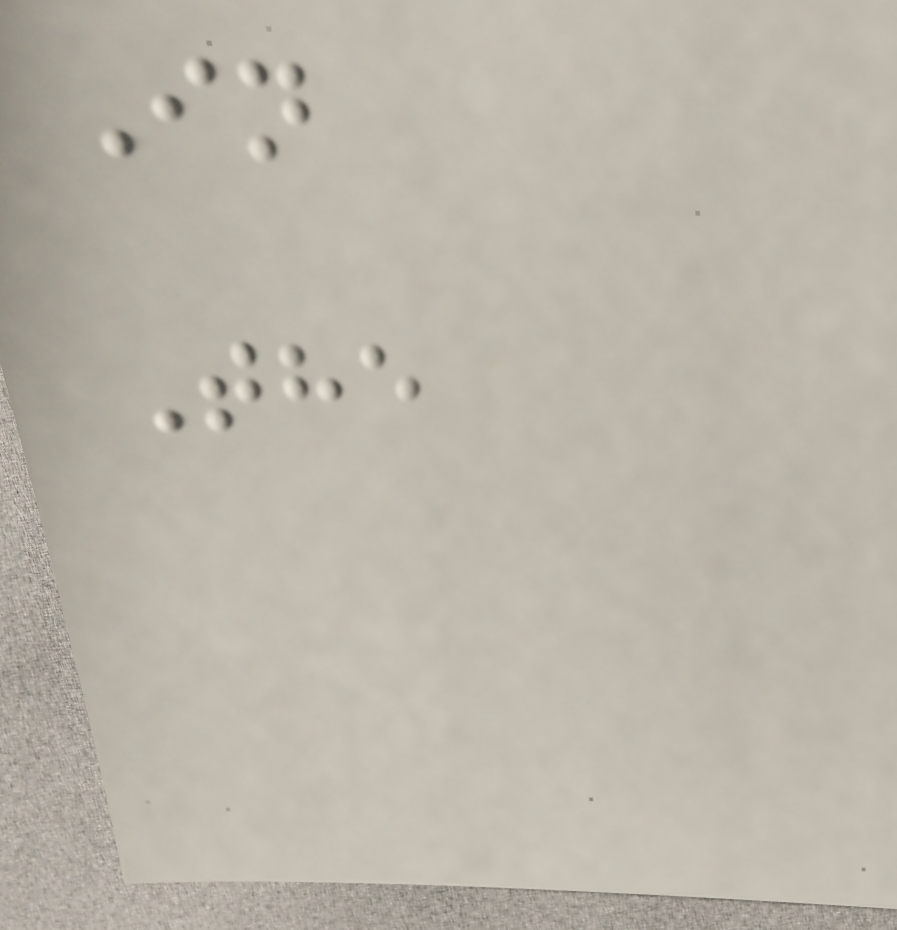In
The
